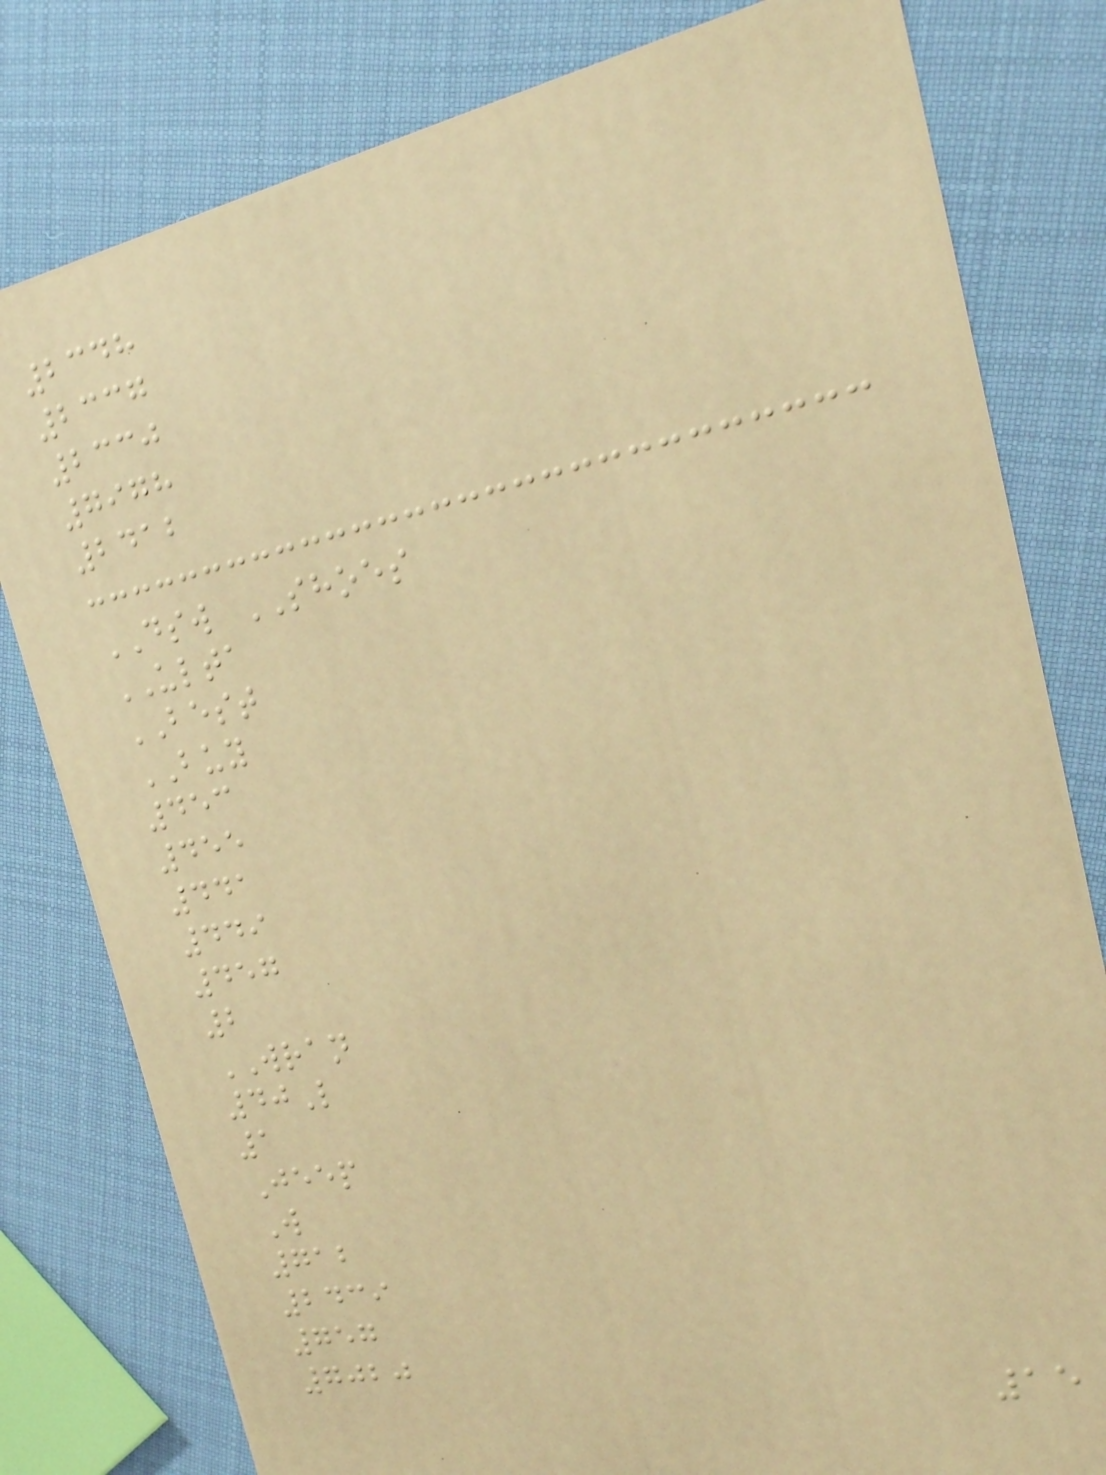2348
2337
2330
7978
2412
DSW SHOES
ULTA
BEST
BUY
453
455
441
449
457
2
WRAN
40L
1
Jeep
W
712
2439
757
7020
15
